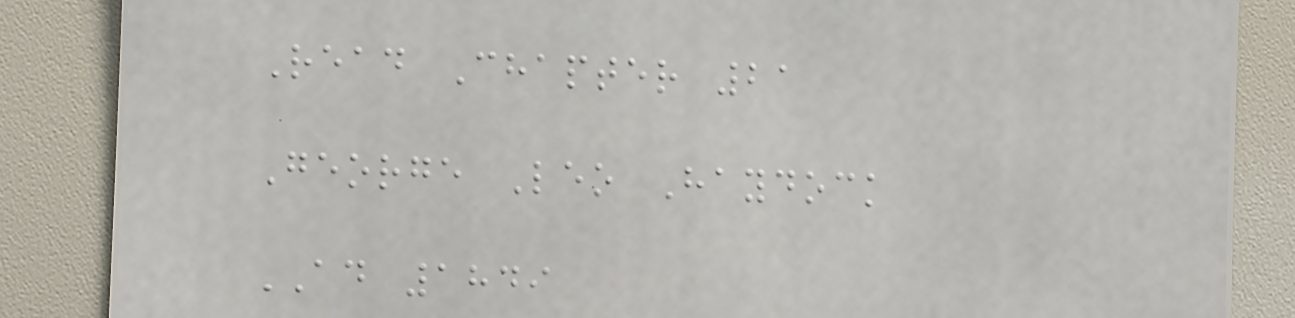Read Chapter 21
George Leo Haydock
AD 1849
